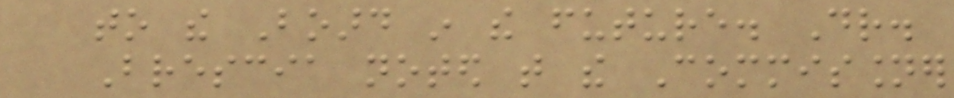to the Board in the future. Dr.
Brescia noted that the Commissioner
